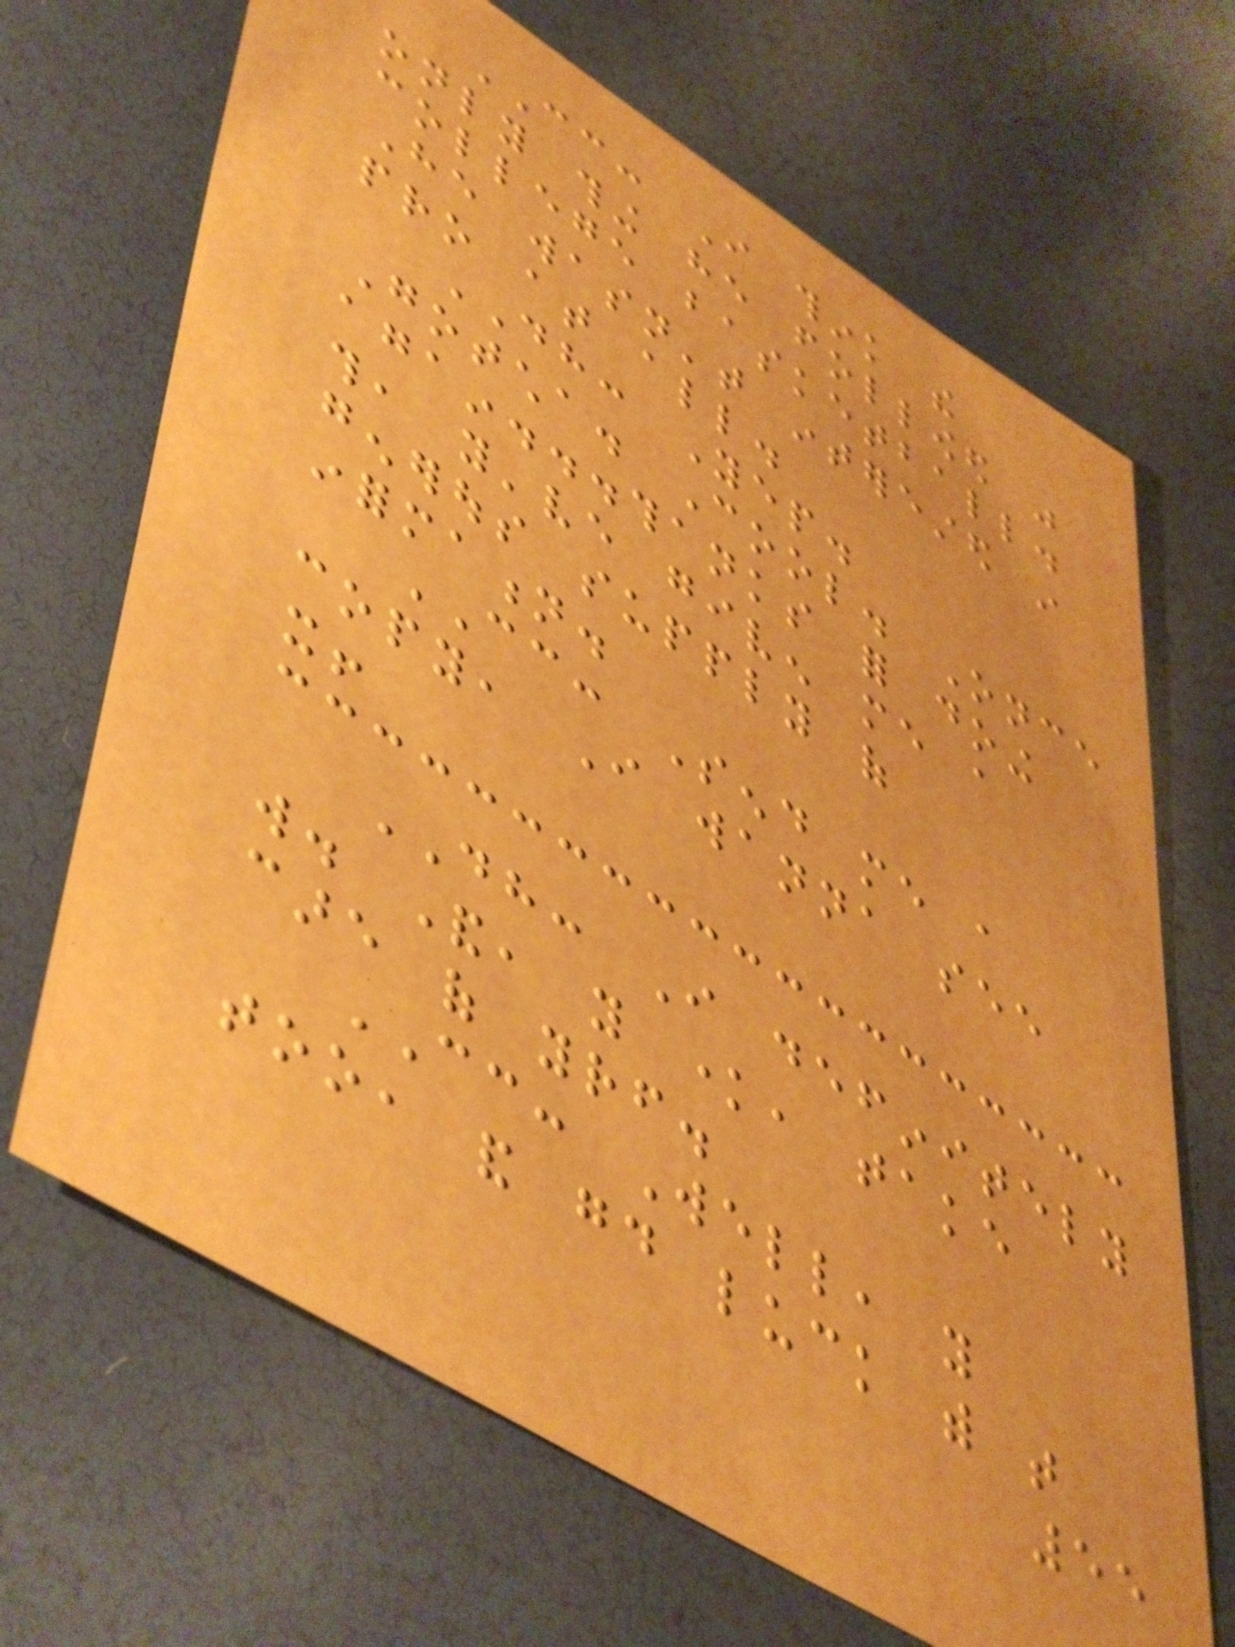CC: I think the
only thing he followed was
college basketball.
He wasn't interested in
pro at all.
DH: Yep.
Gotcha. Cool. Once
again...thanks for doing
this, you've given me a
generous supply of
information.
CC: Send me a
copy, I wanna see
it!
DH: I definitely
will. And, you know, take
care of yourself.
CC: Well, you
too, and good luck with that
55
